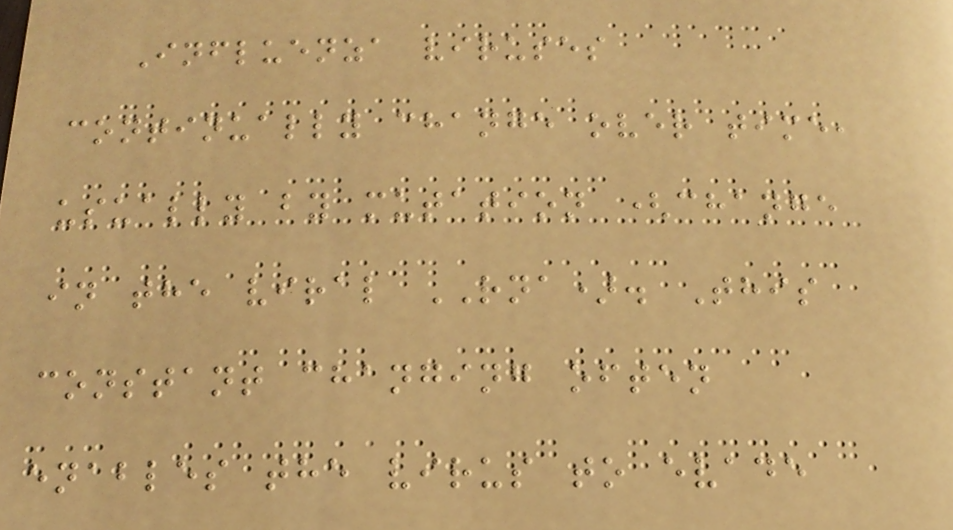Influenza viruses
continually change over time,
usually by mutation (change
in the viral RNA). This
constant changing often
enables the virus to evade
